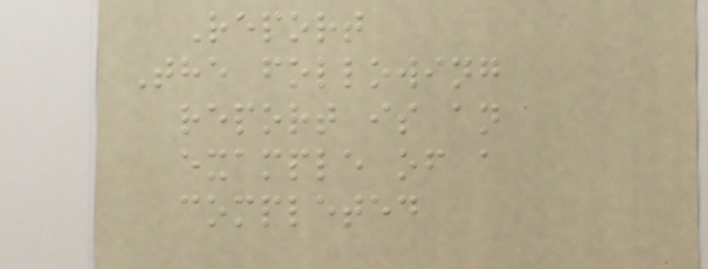Report
The following
report is an
example of a
completed
